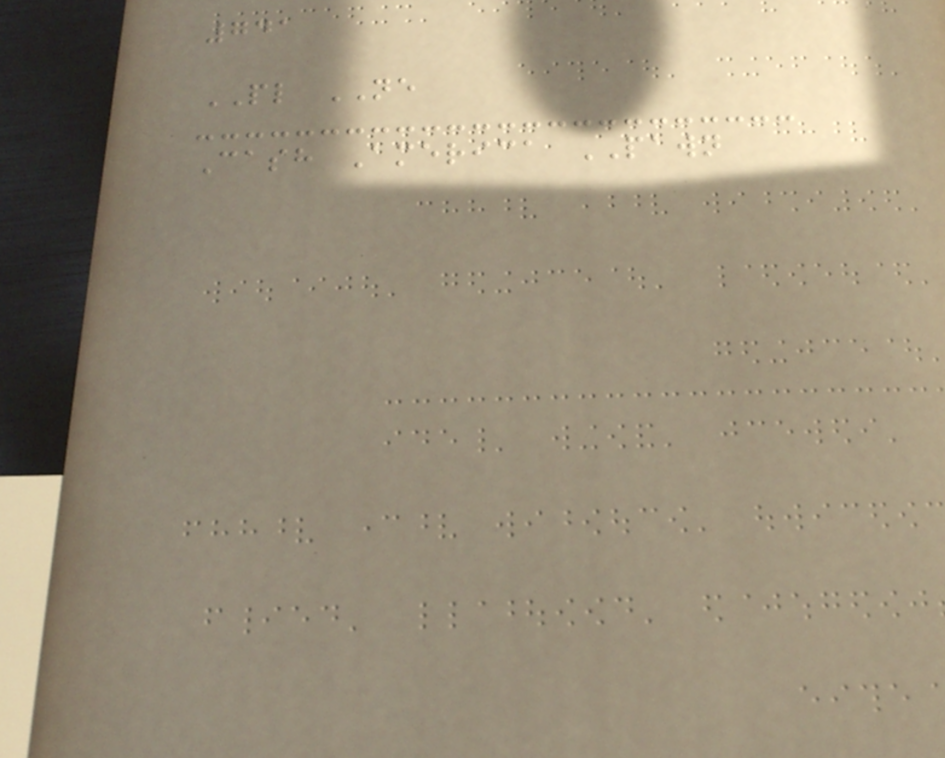741
PL NE
Cash America PAWN
